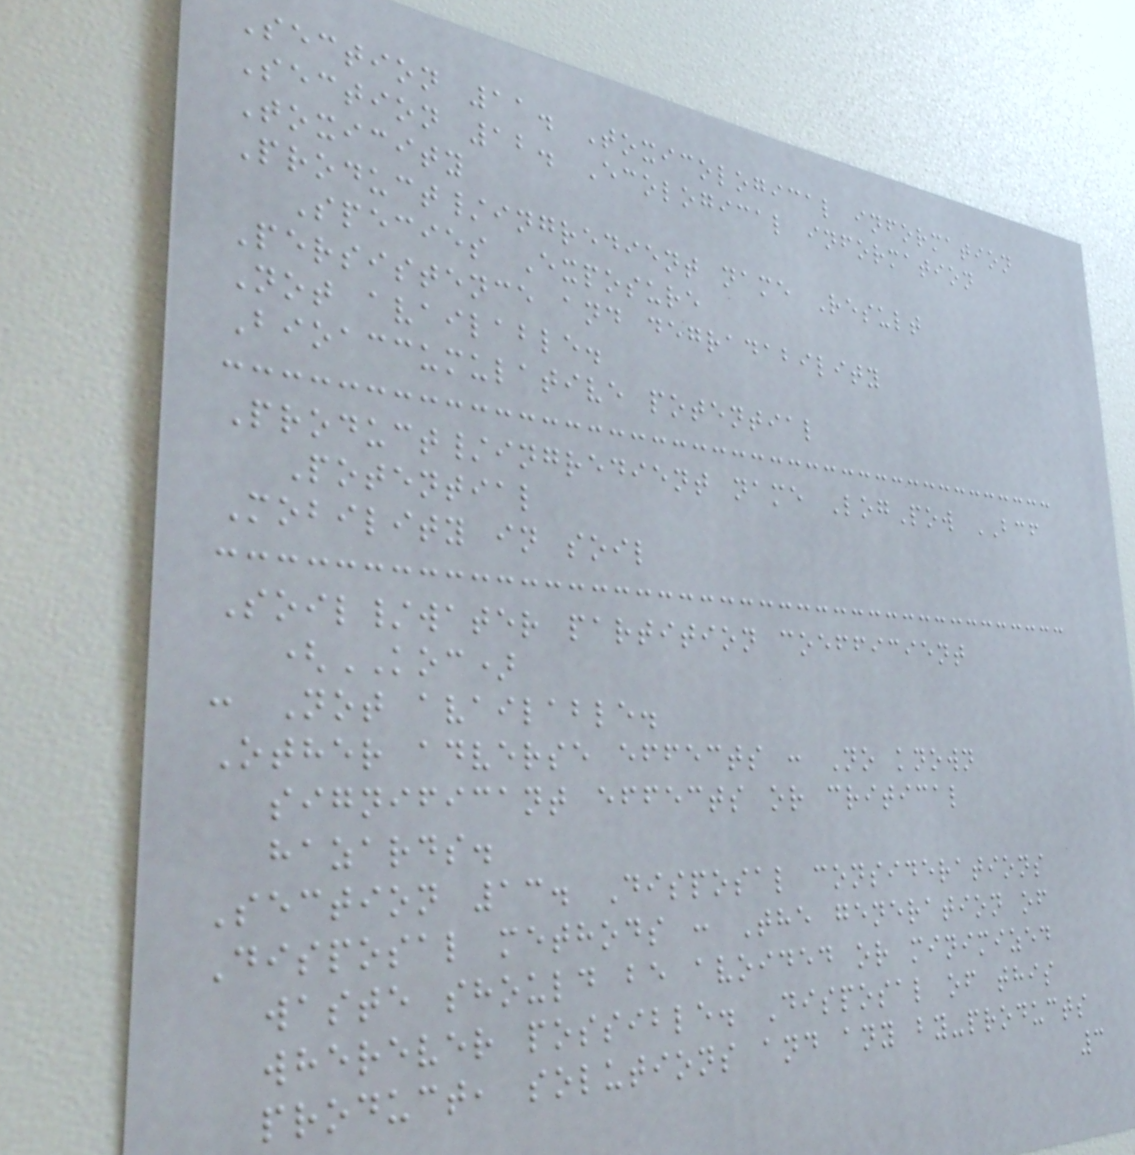Section 11. Toxicological information
Section 12. Ecological information
Toxicity
Product/ingredient name Result
Species Exposure
Persistence and degradability
Not available.
Bioaccumulative potential
Product/ingredient name LogPow BCF
Potential
Mobility in soil
Soil/water partition coefficient
(KOC)
: Not available.
Other adverse effects : No known
significant effects or critical
hazards.
Section 13. Disposal considerations
Disposal methods : The generation of
waste should be avoided or minimized
wherever possible. Disposal of this
product, solutions and any by-products
3
